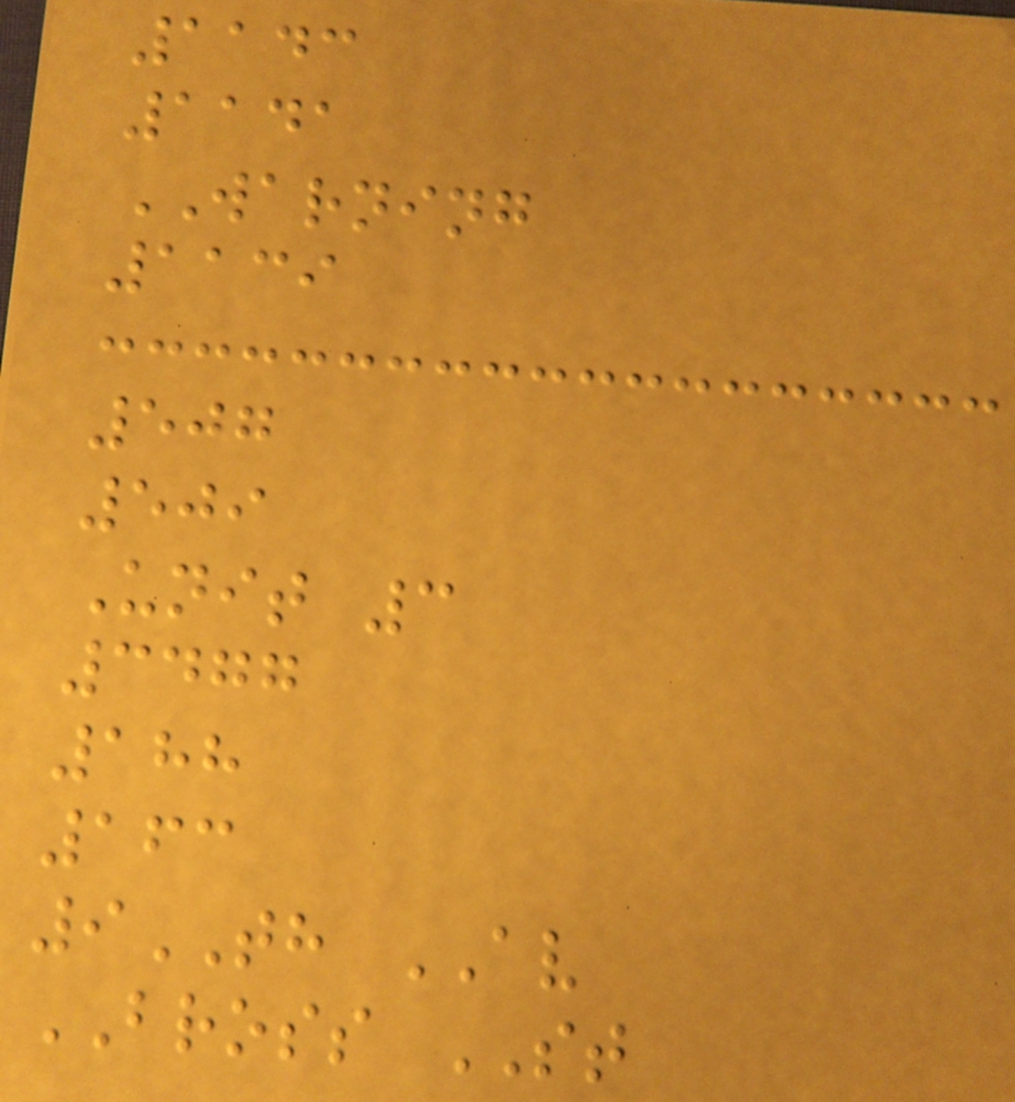1143
1141
WARNING
1139
507
509
Unit 3
3477
188
163
9TH AV
BROSS ST
